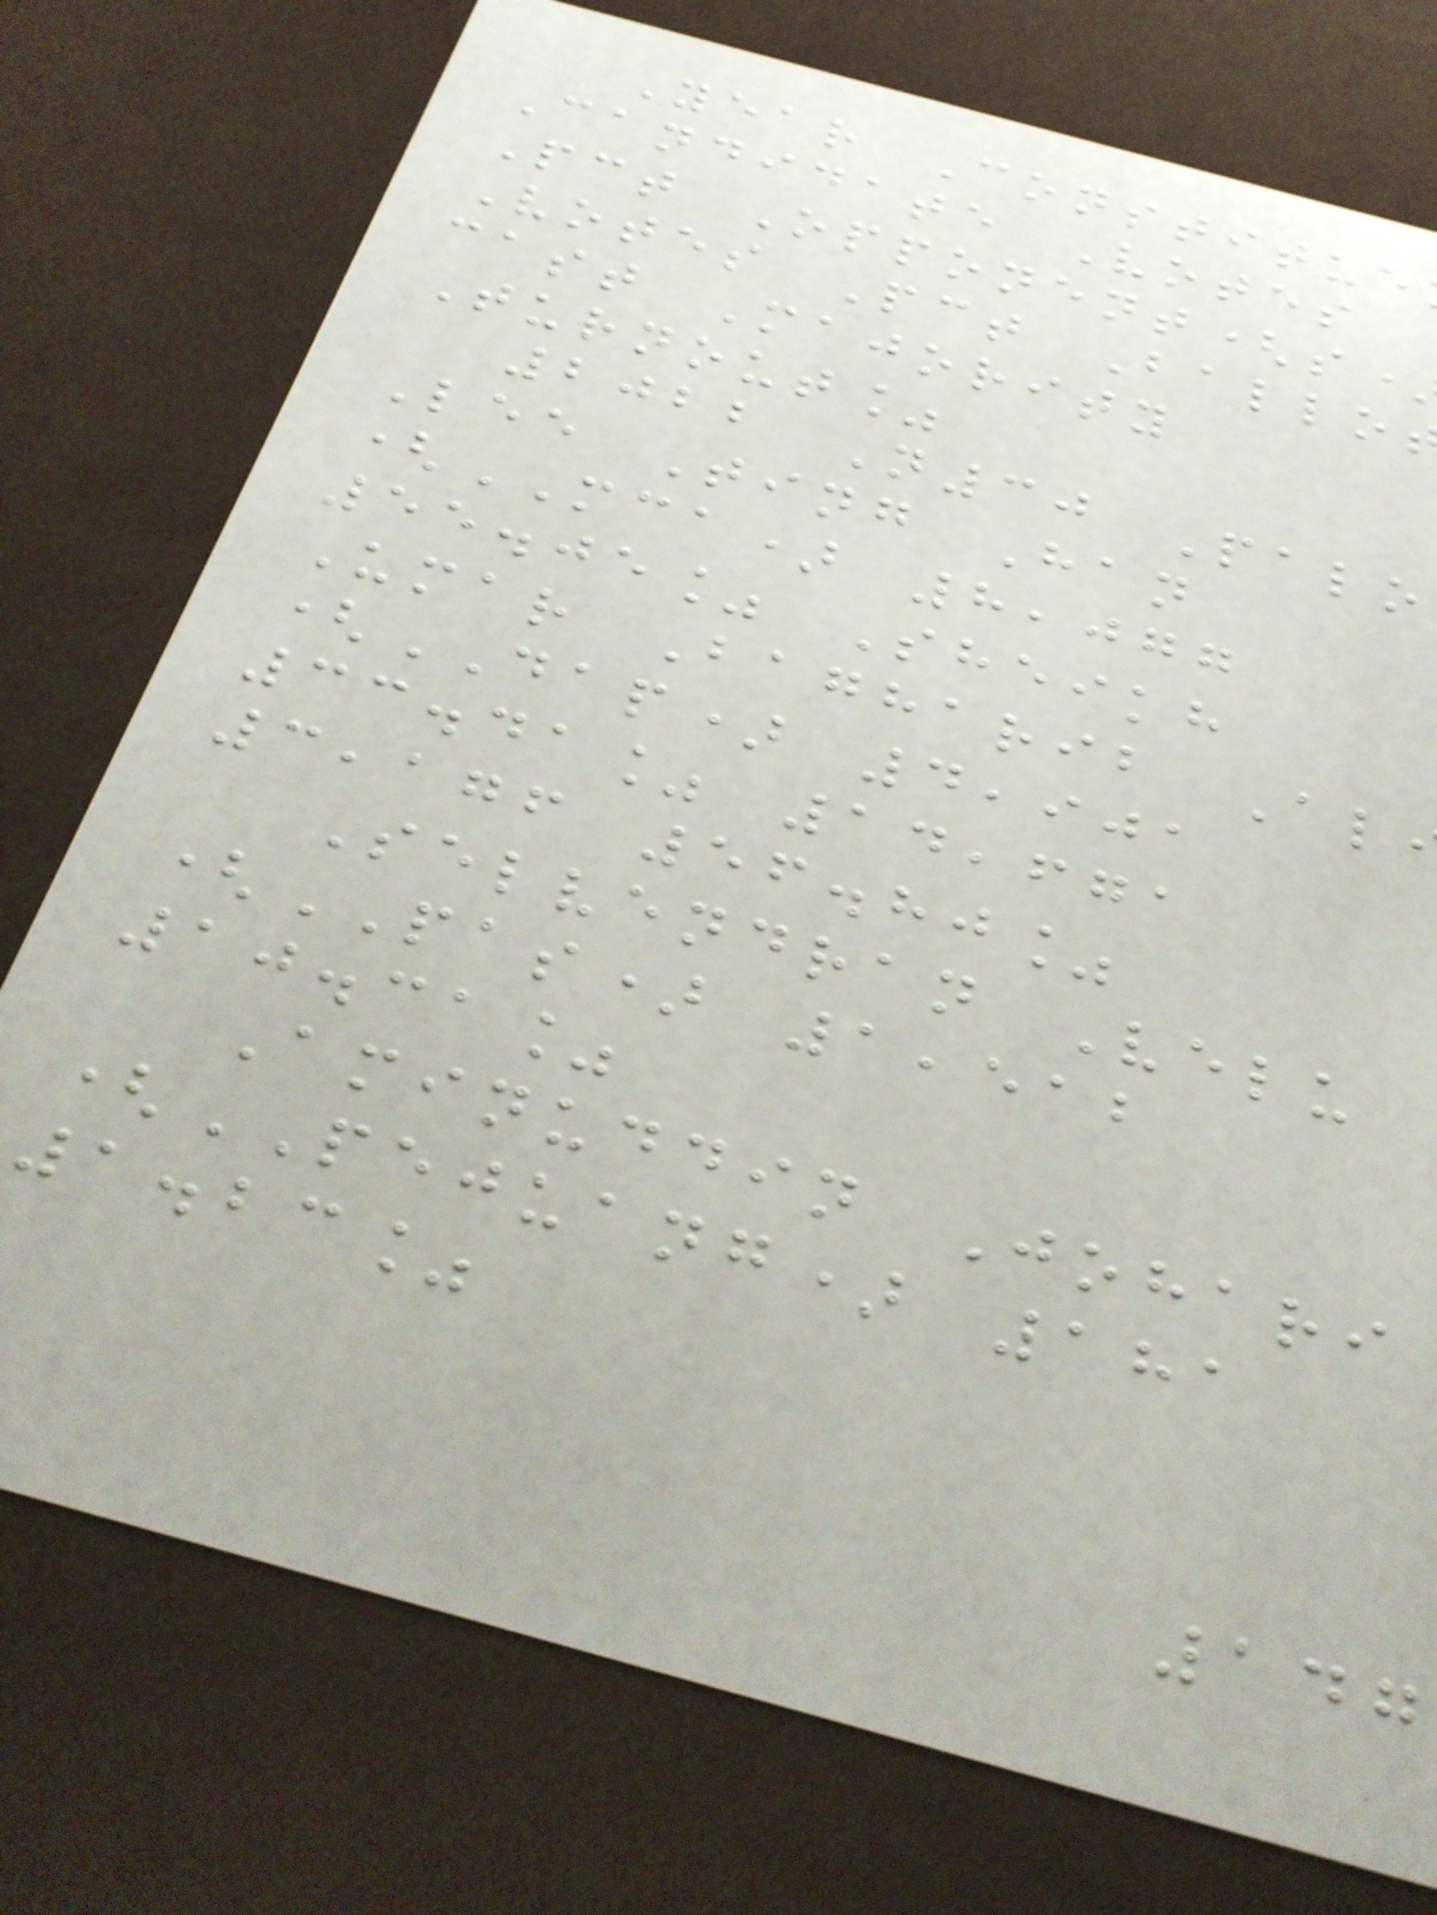Year Constitue
Candidate Votes
Pct Opponent(s
Votes Pct Ballo
cast Majority
Turnout%
2022 N30 Palo
Lee Ting Han
(MCA) 8,077
55.05% Sheikh
Umar Bagharib Al
(DAP) 4,901
33.41% 14,671
3,176 56.80%
Selvendran Velu
(PAS) 1,512
10.31%
Aminuddin Johari
(PEJUANG) 181
1.23%
147
